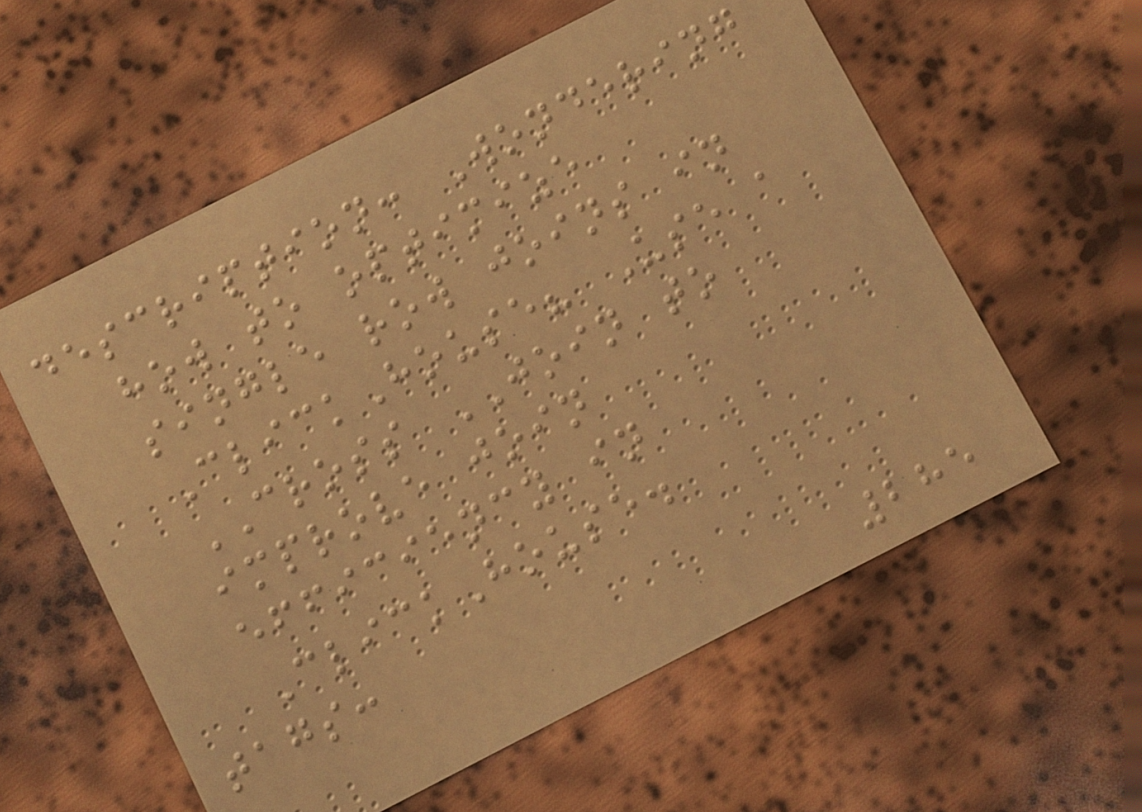description: Wondering
how to optimize
single row joins in
ClickHouse? Use a
CROSS JOIN to
improve join
efficiency in
ClickHouse.
tags:
285
